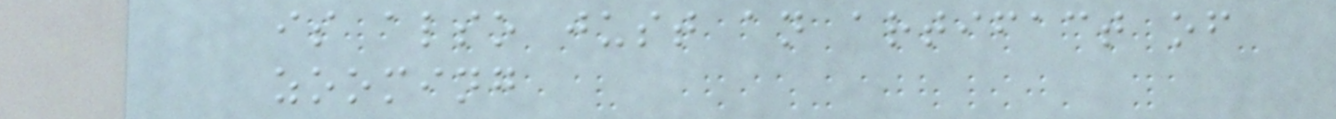is also just an artifact of
zooming
